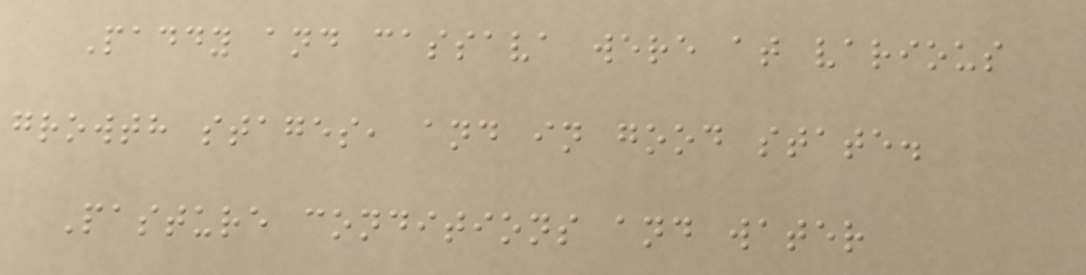Paddy and cassava were at various
growth stages, and in good state.
Pasture conditions and water
